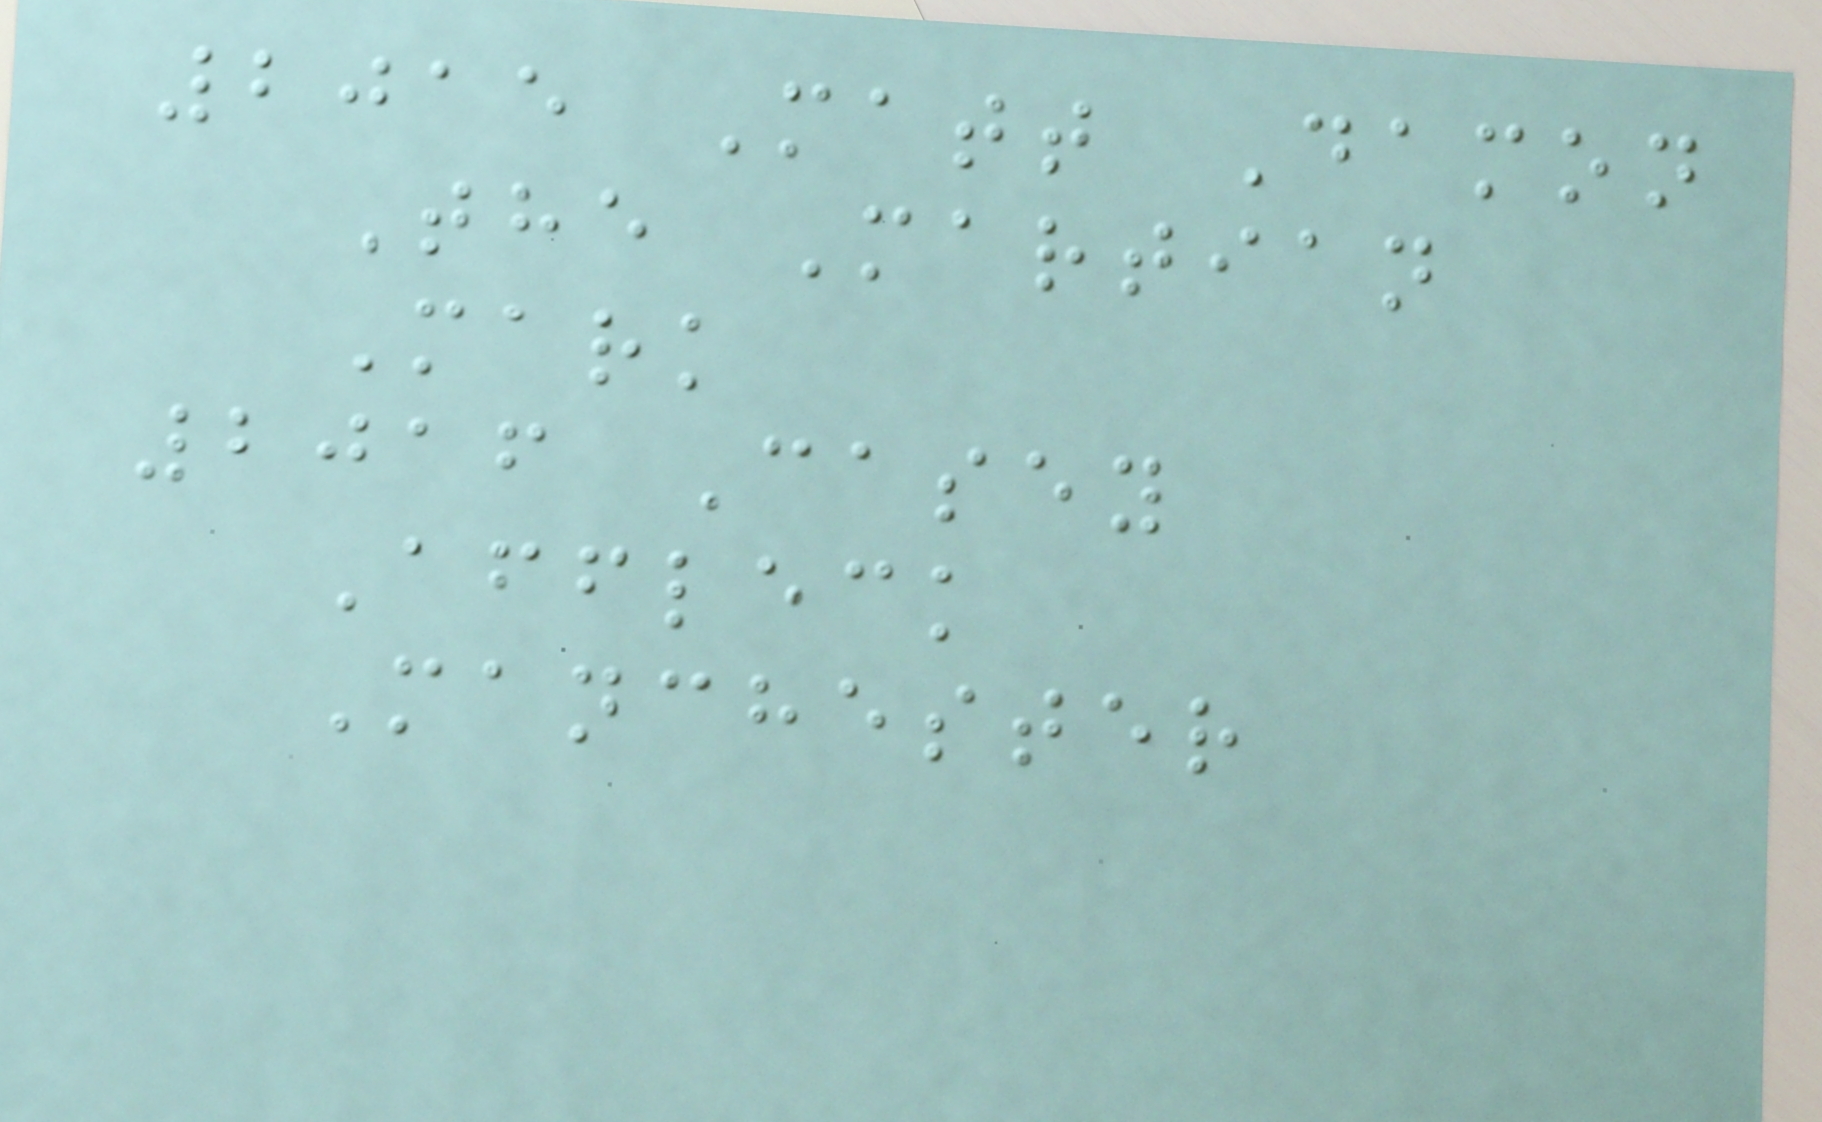2015 Matt Damon
The Martian
Mark
2016 Casey
Affleck
Manchester
